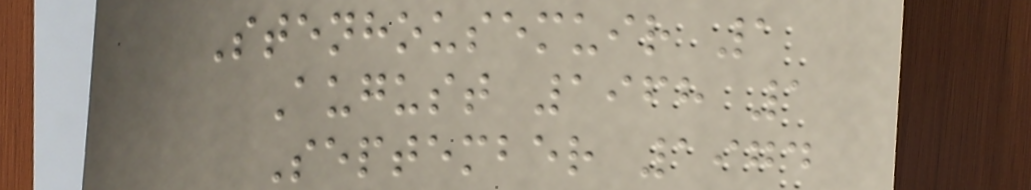Stenhousemuir 1
August 1968 1
September 1974
